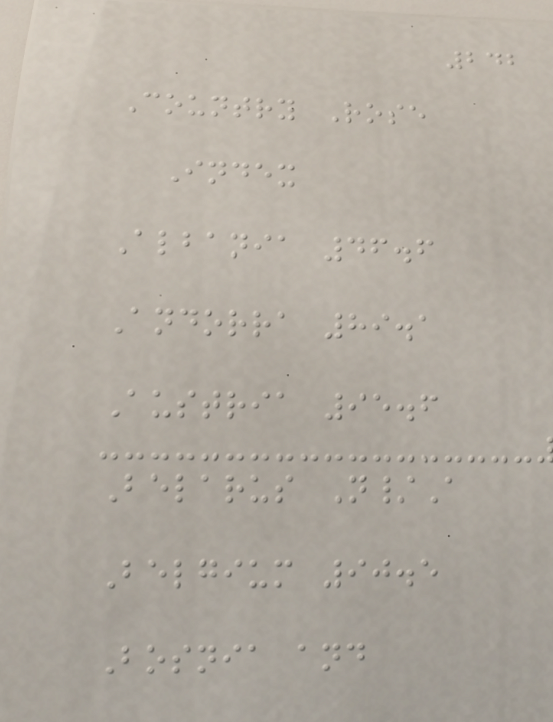242
Country Rose
Index
Albania 46.6
Andorra 89.1
Austria 95.6
Belarus N/A
Belgium 90.5
Bosnia and
